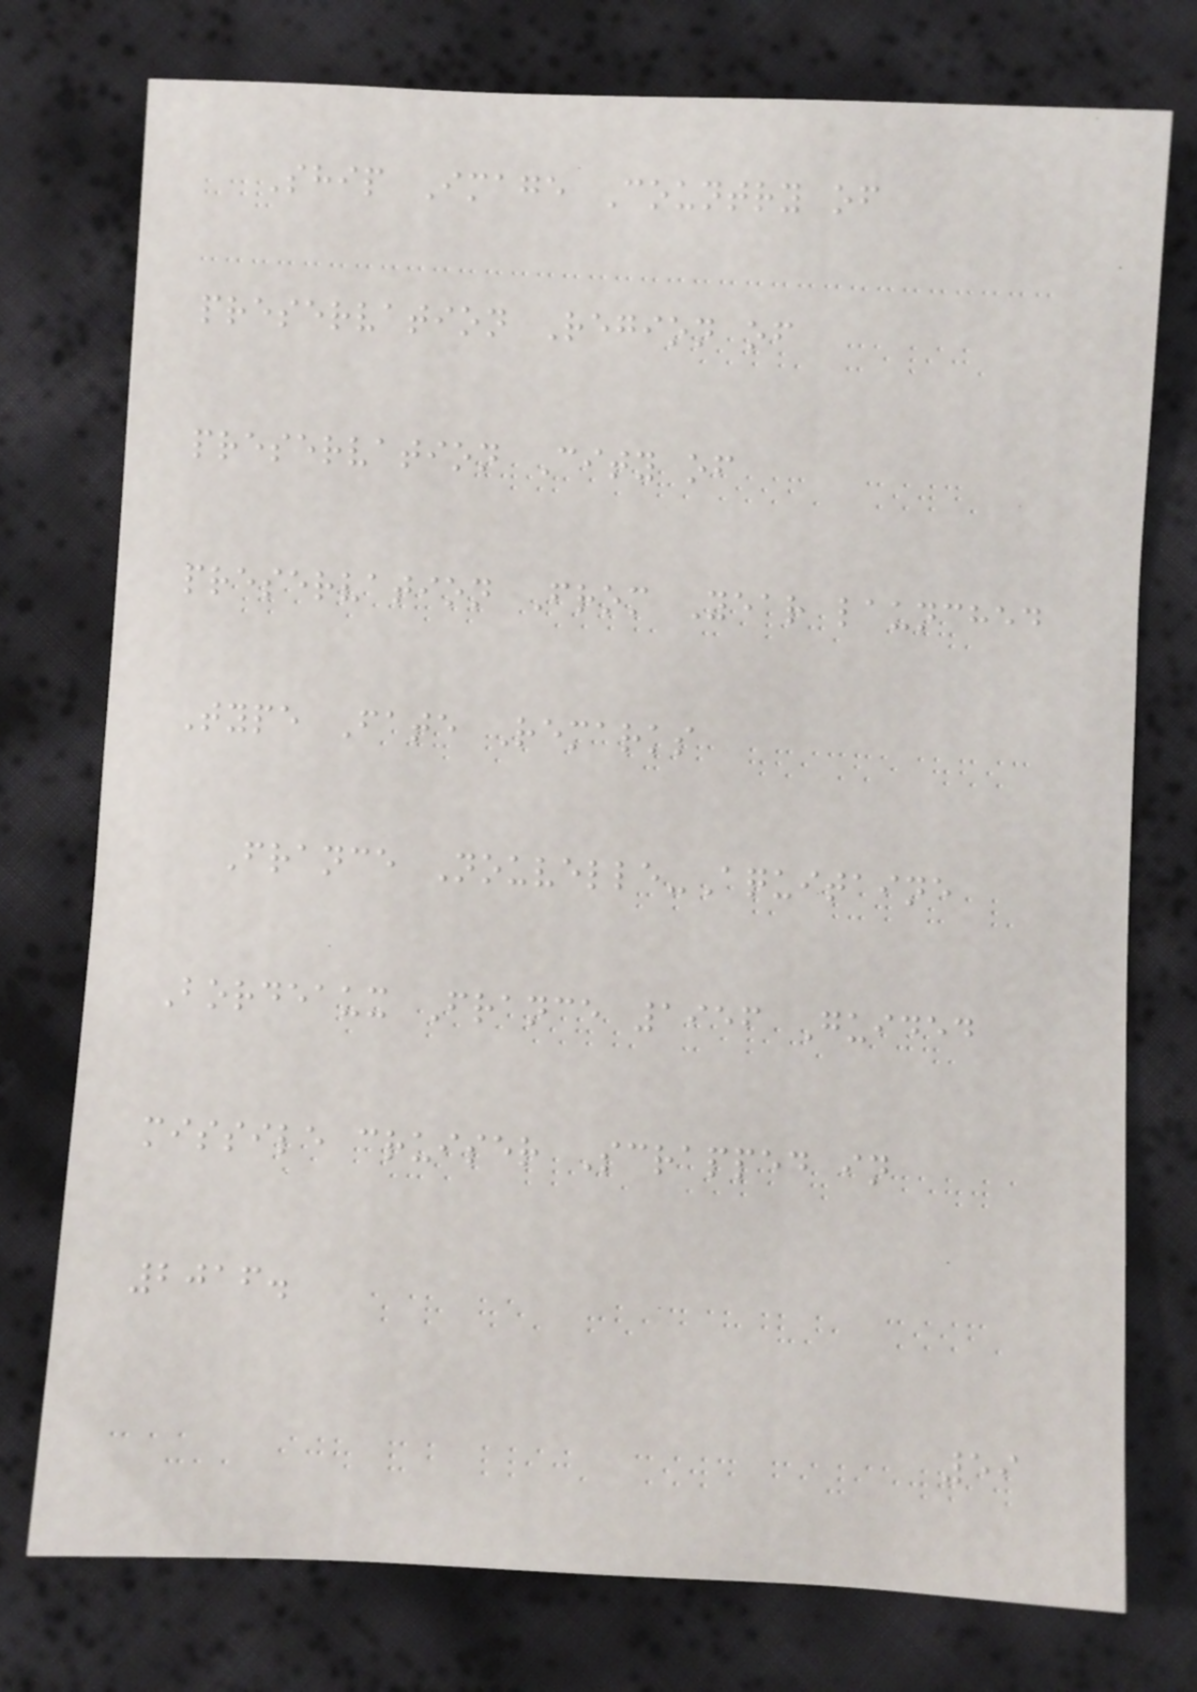Ship Image Country of
preservation Region of
preservation City of
preservation From Year launched
Type Fate Remarks
France Nouvelle-Aquitaine
Bordeaux France 1956 Guided
missile cruiser Scrapped in
2016.
59
